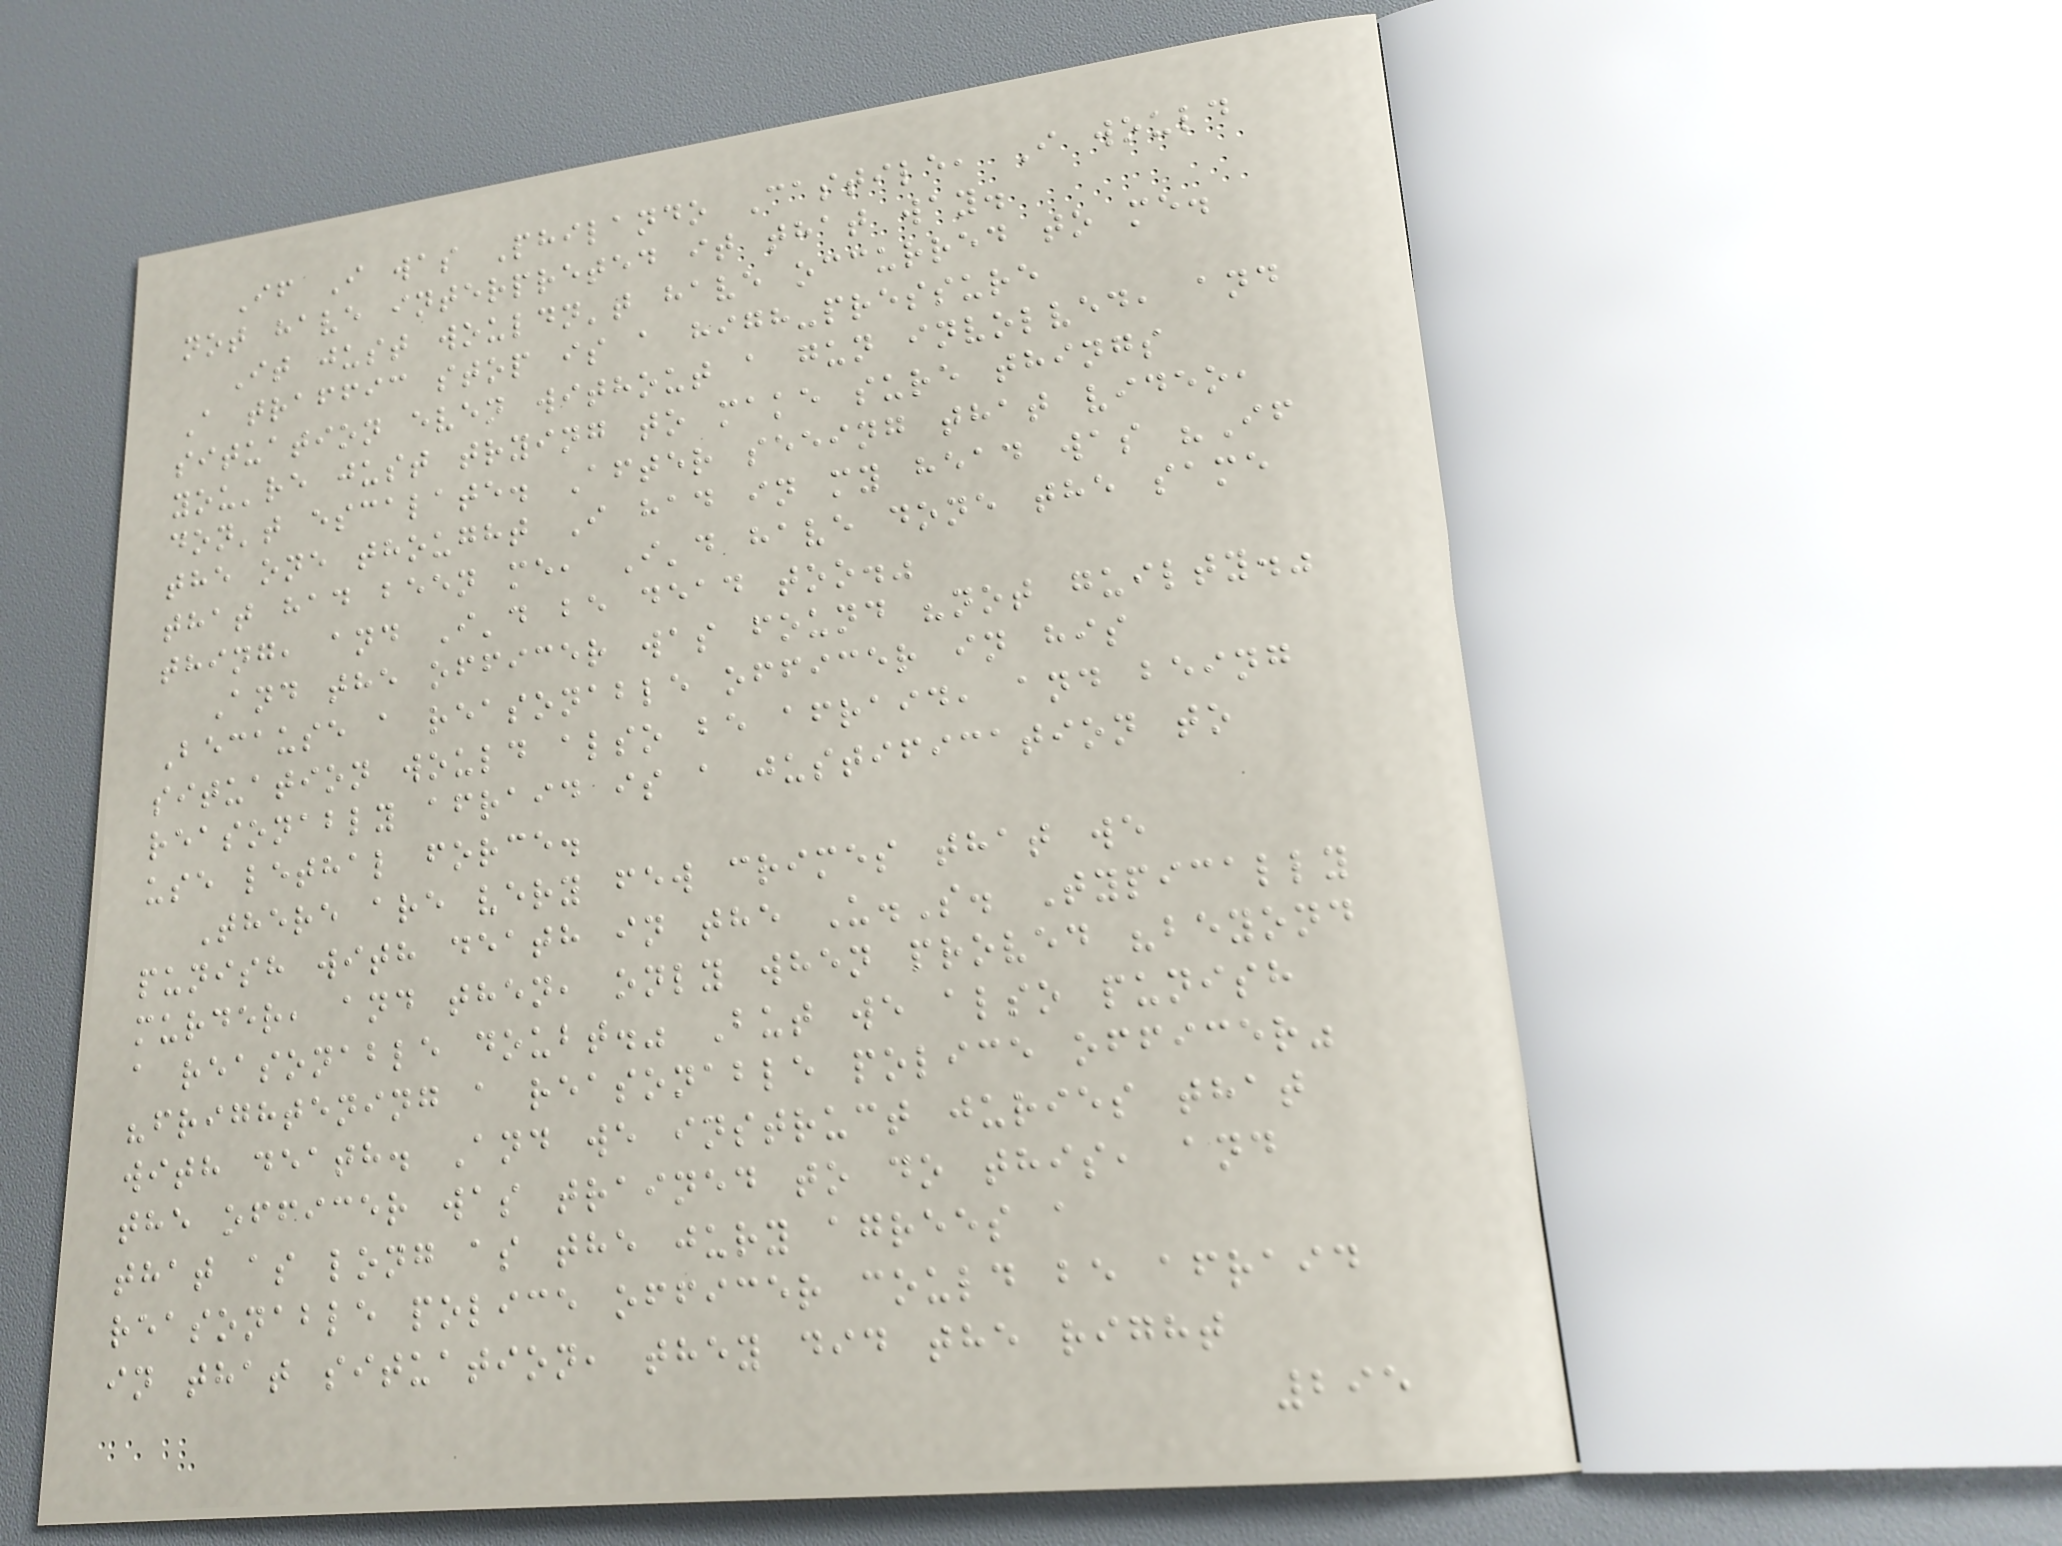If I was Philando Castile, I would
not have interpreted it that way.
It just wouldn't have occurred to me.
A traffic stop is a high-pressure
situation even without a gun involved, and
you're just trying to make sure things
don't escalate. After seeing that video,
the one thought I had in my head was "If
that had been me, I'd have done the same
thing, and I'd be dead too."
And the officer was found "not guilty."
Because a reasonable officer in his
situation would also be afraid, and being
reasonably afraid is a justification to
use lethal force.
There are very few crimes that we
punish with death in the U.S. Typically
murder, and then, only when proved "beyond
a reasonable doubt." But we also punish
"frightening a reasonable police officer"
with death. And we instruct juries that
the officer was trained to do this, and
that as long as the jury agrees a
reasonable police officer could be afraid
in that situation, they did the right
295
